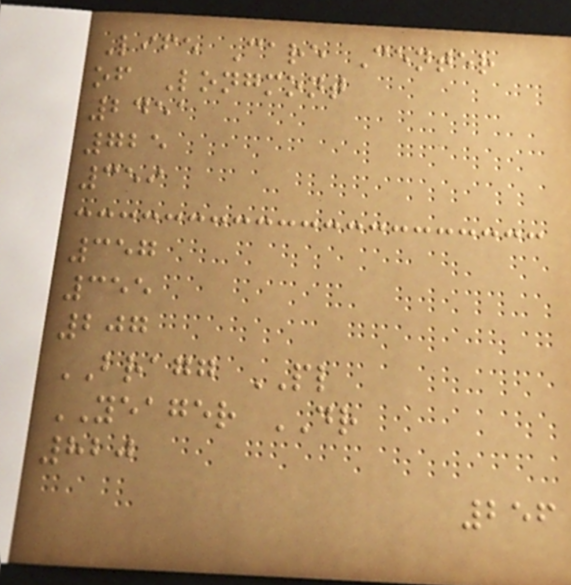Life Care Center
of Longmont
2451
725
359
357
355
207
BRAGG PL
YEAGER DR
820
256
